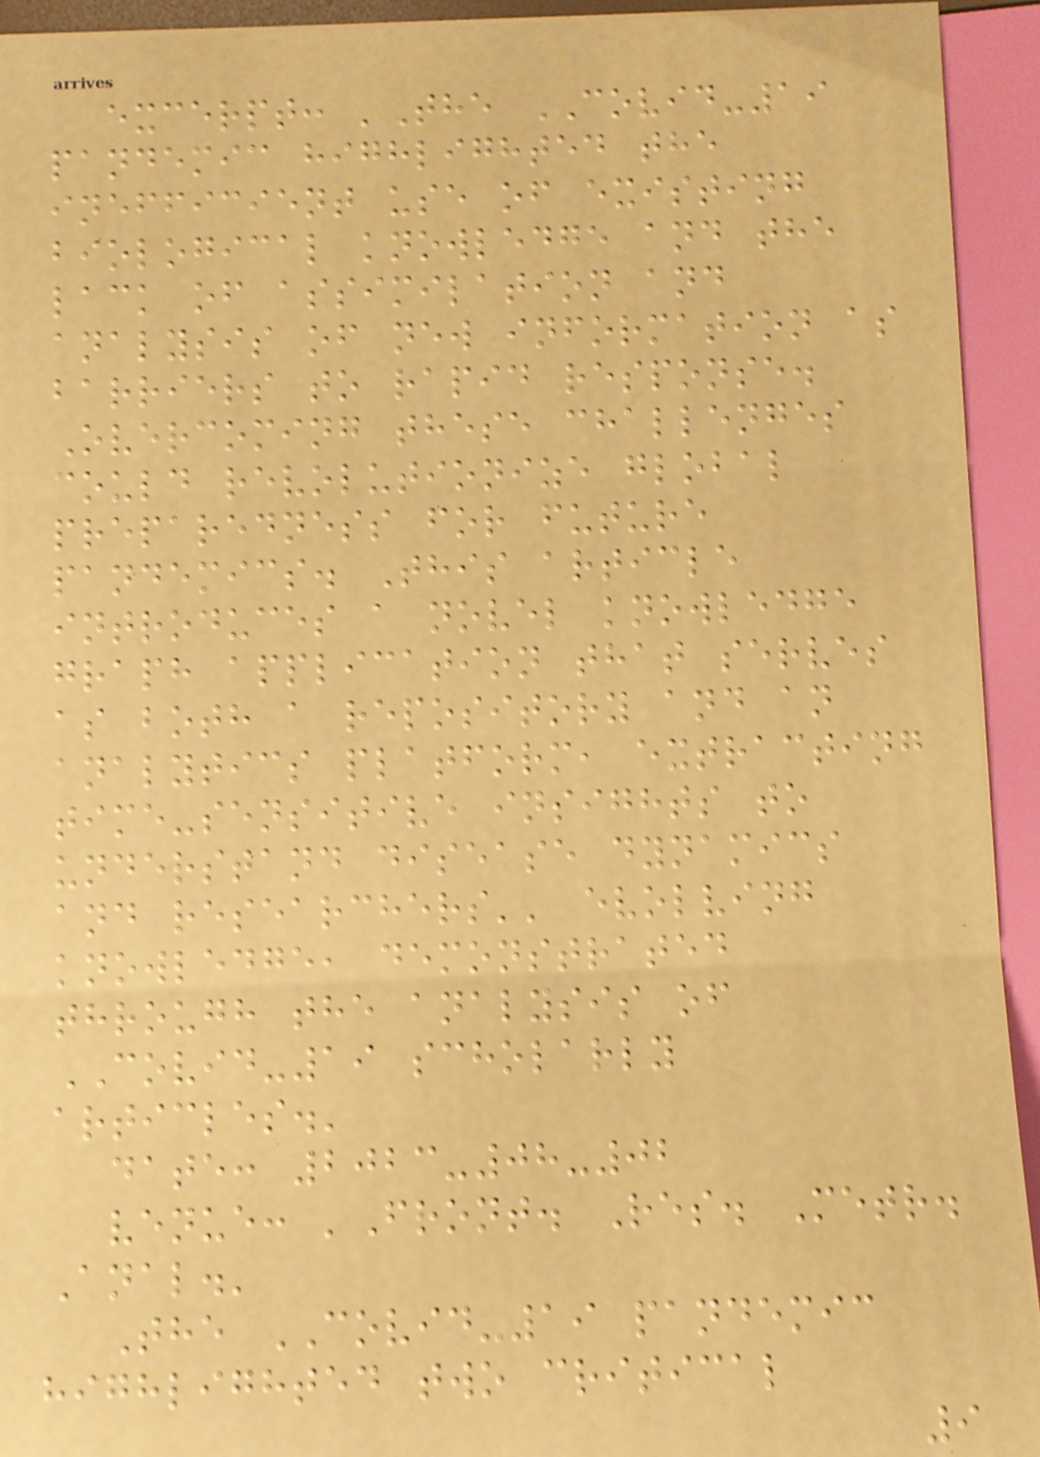excerpt: 'The COVID-19
pandemic highlighted the
inefficient use of existing
biological knowledge and the
lack of assimilation and
analysis of new information as
barriers to rapid response.
Overcoming these challenges
could revolutionize global
preparedness for future
pandemics. This article
introduces a novel knowledge
graph application that serves
as both a repository and an
analytics platform, extracting
time-sensitive insights to
understand disease dynamics
and researchers'' evolving
knowledge, demonstrated
through the analysis of
COVID-19 scholarly
articles.'
date: 2023-08-02
venue: 'Front. Res. Metr.
Anal.'
The COVID-19 pandemic
highlighted two critical
9
